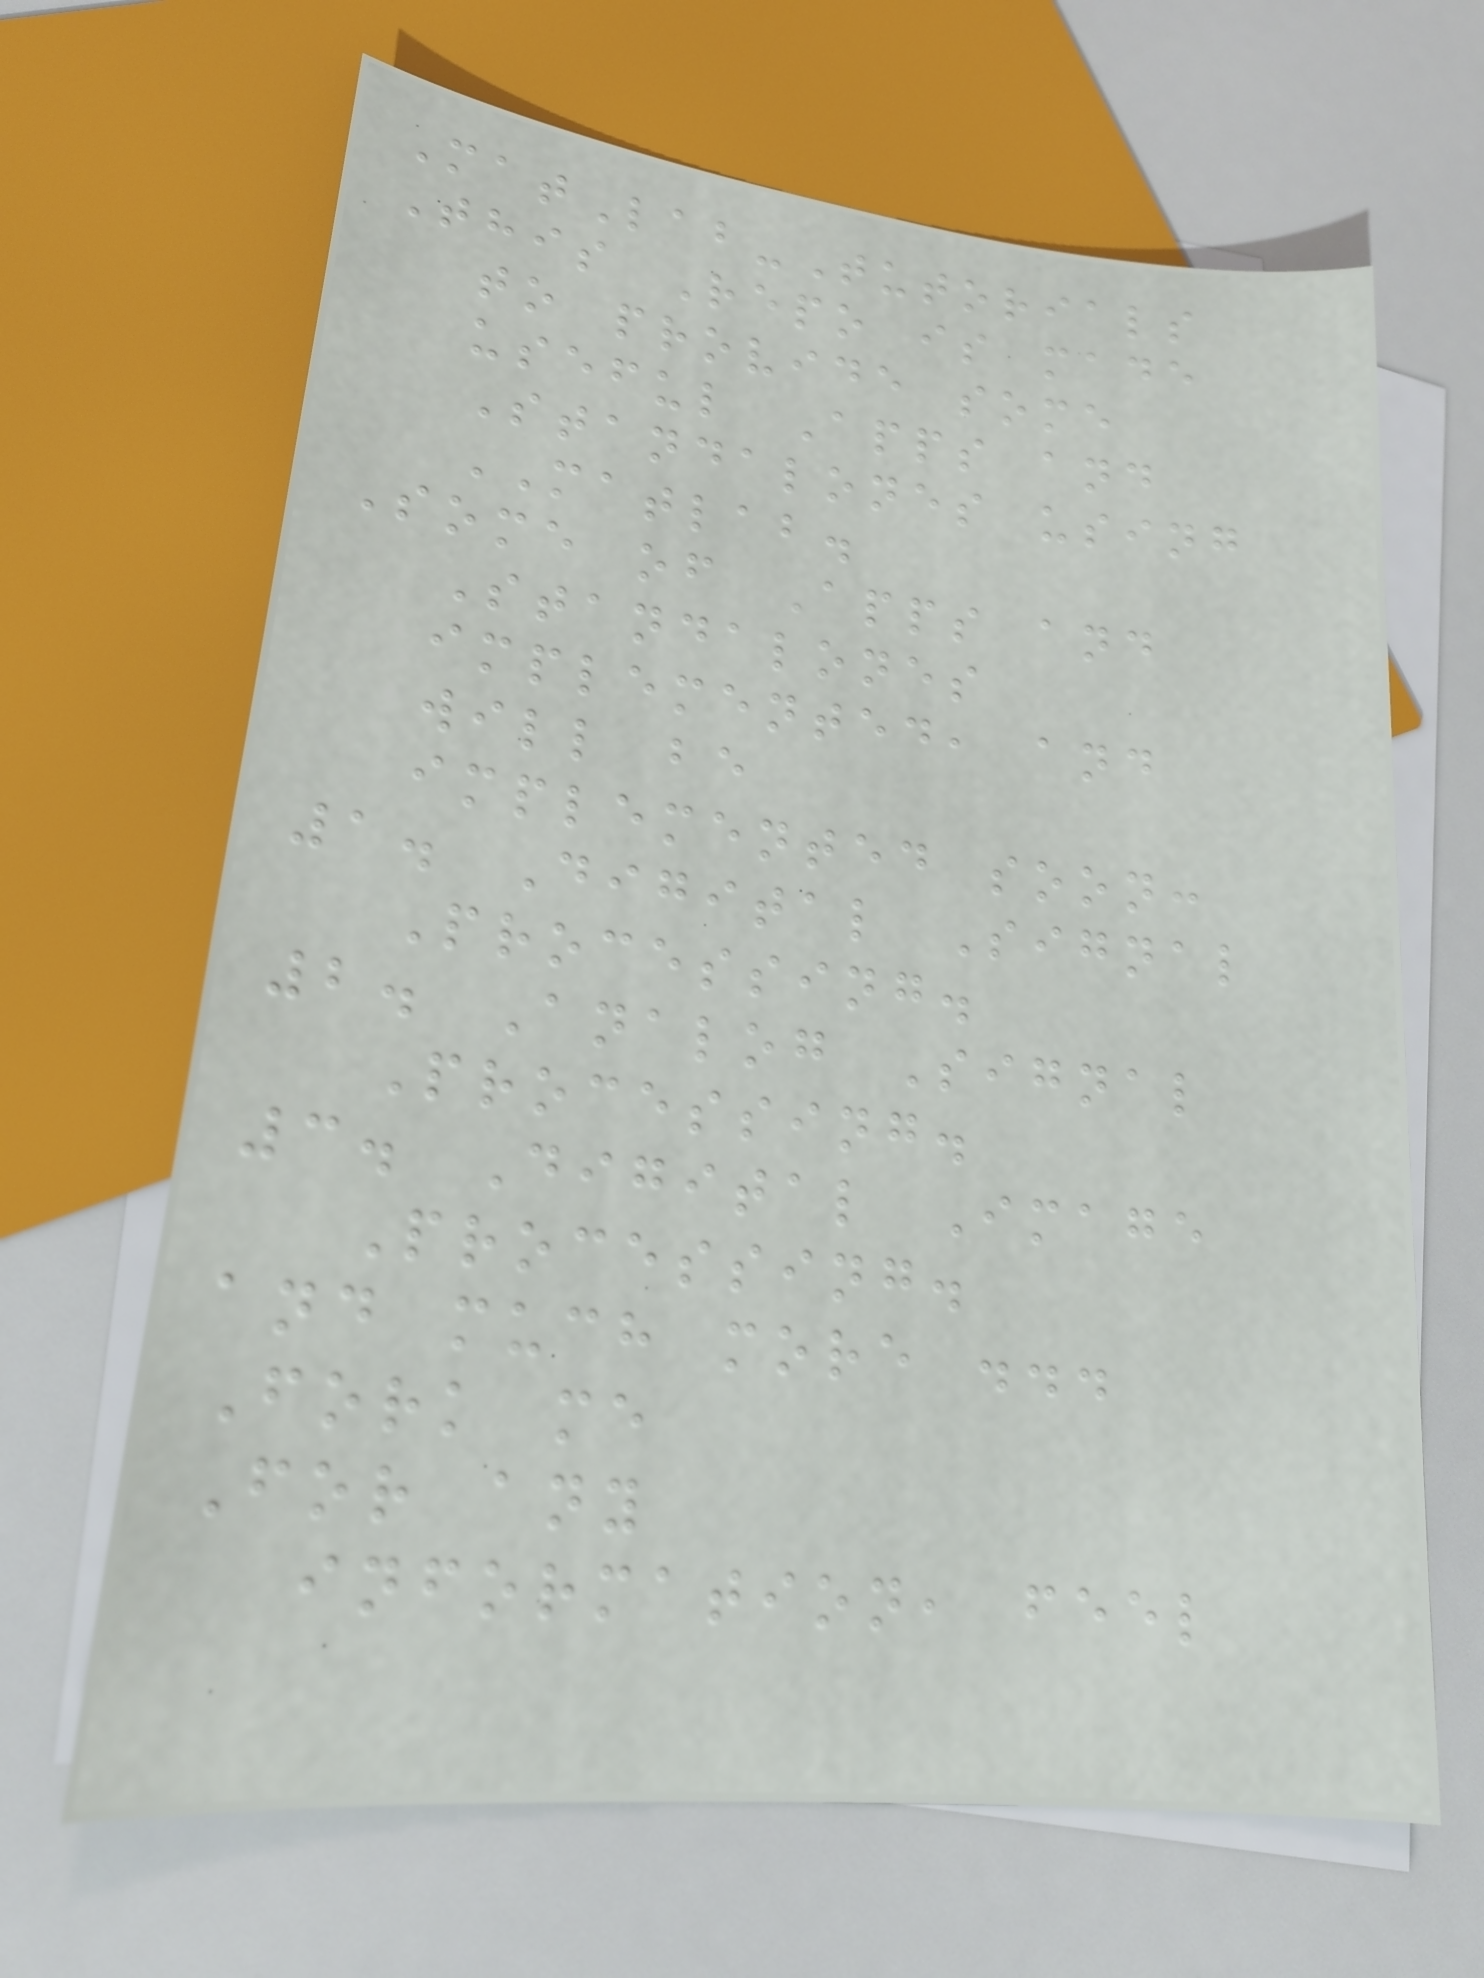MatLab-Tutorials
This Repo is made
to provide some
useful Apps and
Standalones using
MATLAB.
Some of Apps and
Standalones
implemented, and
will be
implemented soon:
1. Digital Signal
Processing.
2. Analog Signal
Processing.
3. Digital Image
Processing.
and much more ...
Fork me
For any
information, feel
